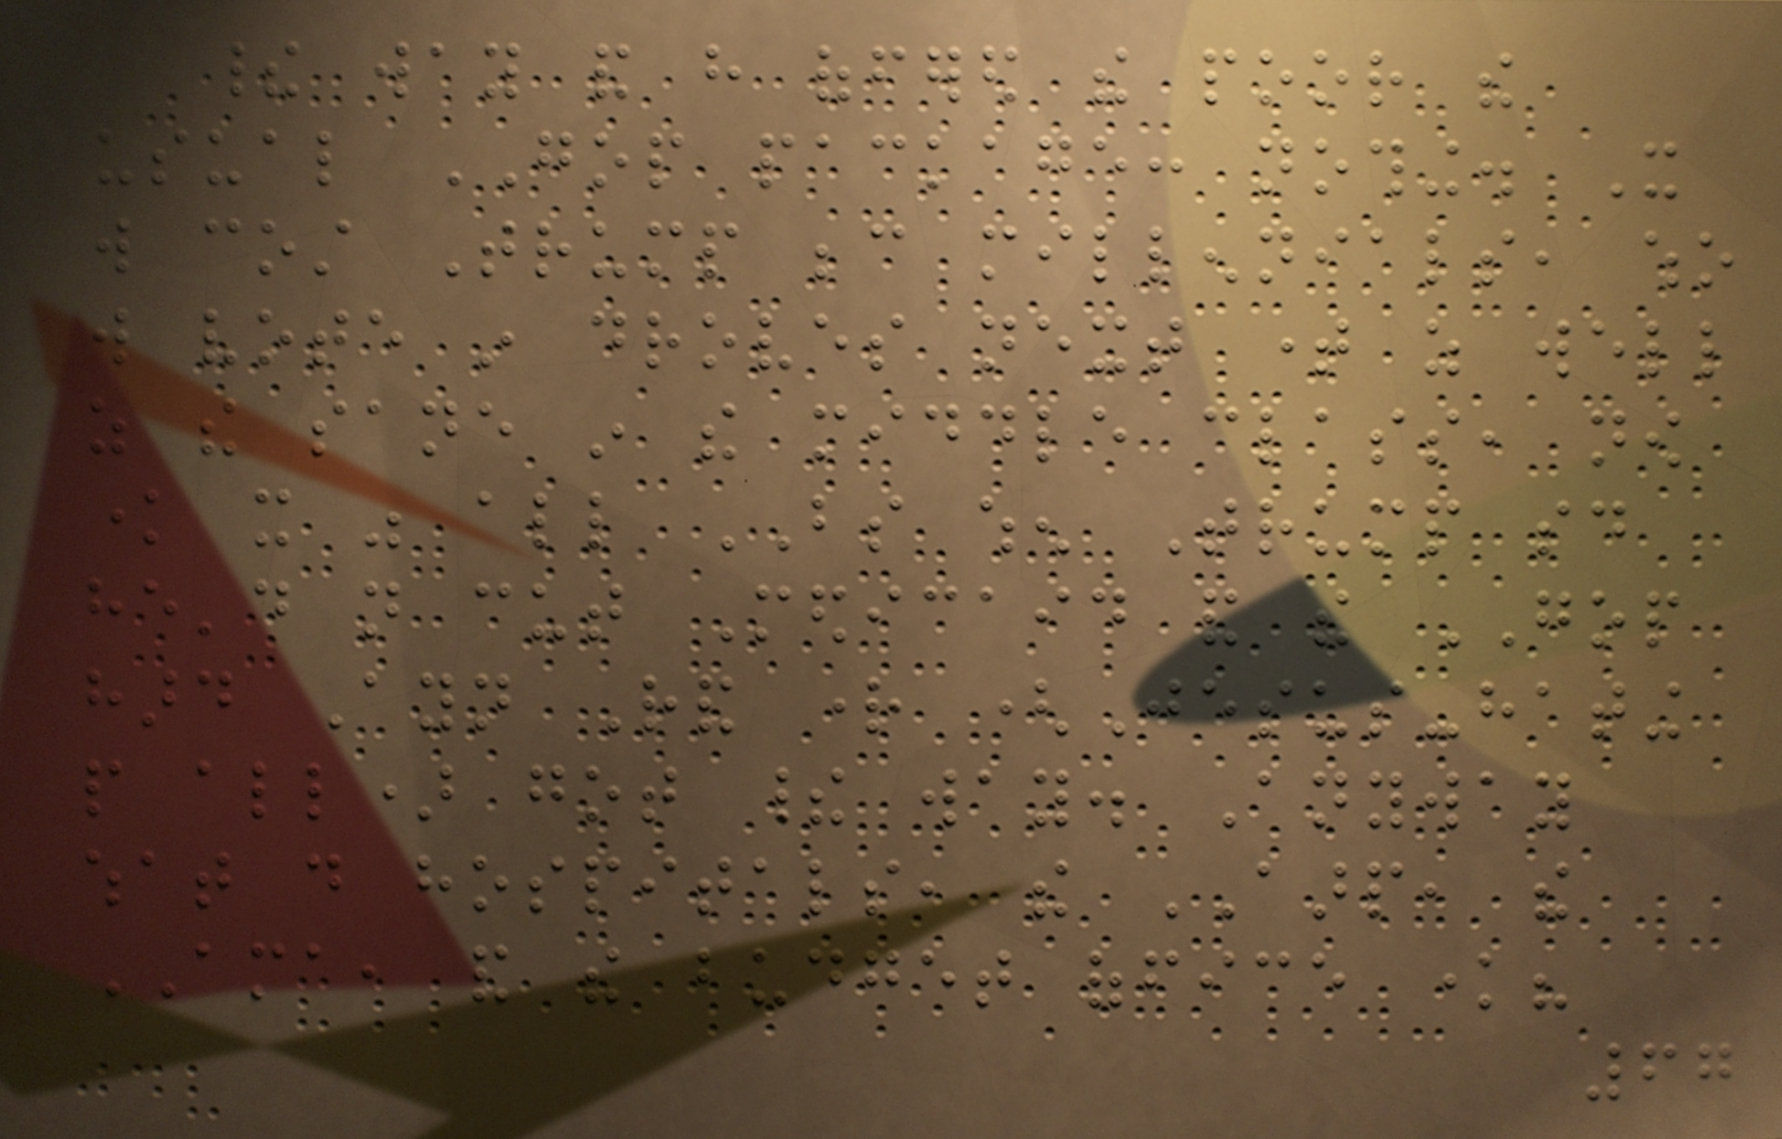their way and have offered the poor the
usual GOP package: nothing. It
will cost Trump because millennials, who
will vote in droves next time as well
as the sane in the middle class, now
know it was all BS when Trump said
he'd not cut Medicaid and the GOP
hard Ayn Rand right (Jesus-hating
people all) got their way. Anyway
what do hospitals, the AARP, the
AMA, and the budget office know?
67
